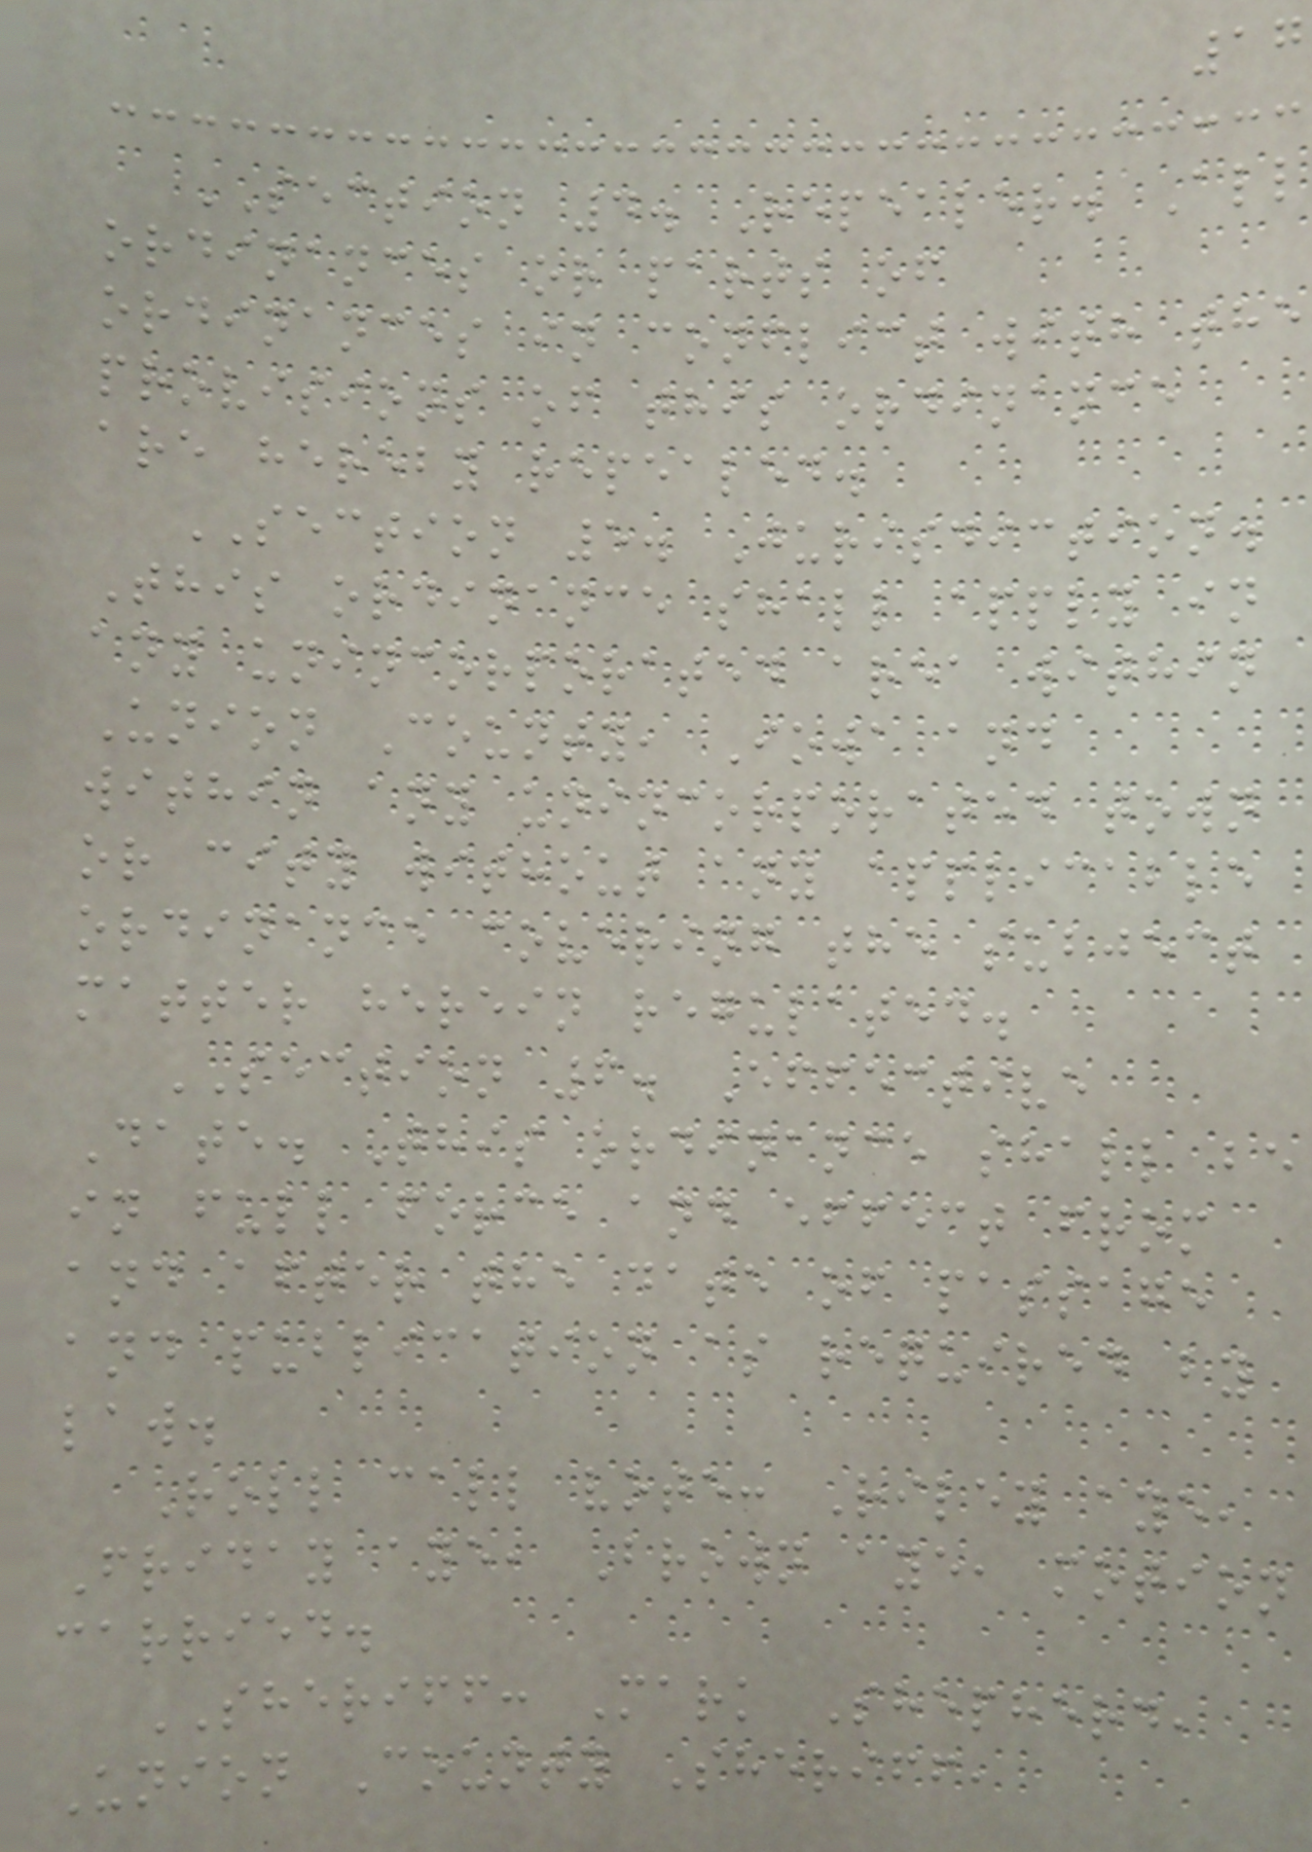17
SECTION 4. Repealer. All
ordinances or parts of
ordinances in conflict with the
provisions of this ordinance
are hereby repealed.
SECTION 5. Jurisdiction.
This ordinance shall apply in
any unincorporated area within
Union County, Iowa and
within any unincorporated town
or city without any applicable
ordinance covering the subject
matter herein regulated.
SECTION 6. Effective
Date. This ordinance shall be
in full force and effect from
and after the date of passage
and publication as required by
law.
Roll call vote: Riley aye,
Friday aye, Brown aye, motion
carried.
SHERIFF: Mark Shepherd,
Union County Sheriff,
